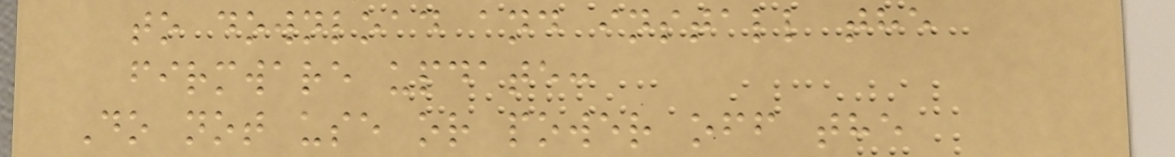to download and install the
firmware update:
Do not use or power off the
